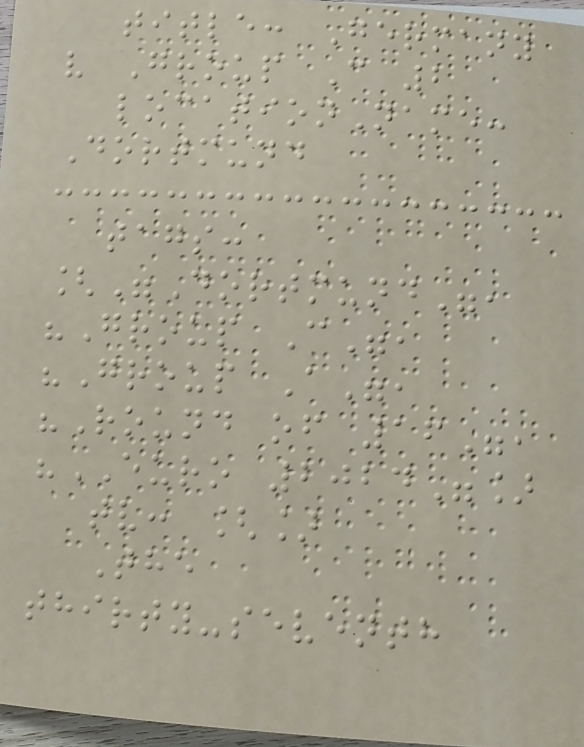title: Germany
v Group C 2
locationName:
Dortmund
tags:
["Dortmund",
"Group C",
"Group A",
"Round of 16",
"EURO 2024"]
tv: []
The
thirty-seventh
